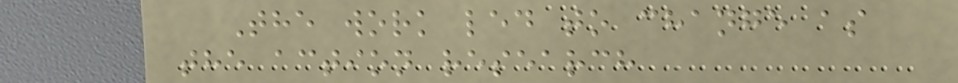The work led to change as
the action research
